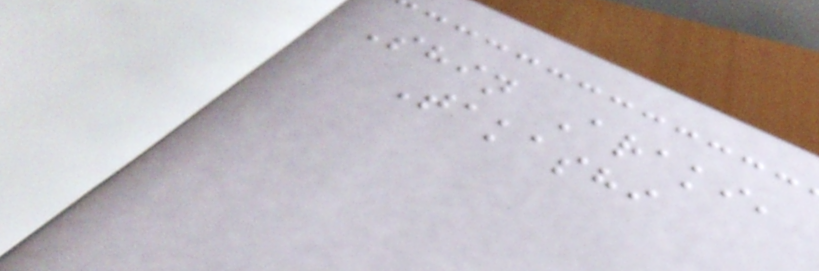Shin Araki,
Takashi
